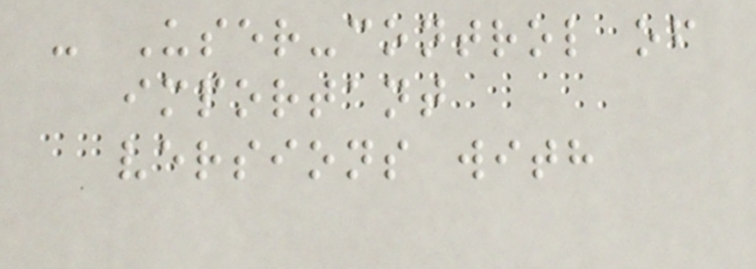- User-control of
important
versions with
